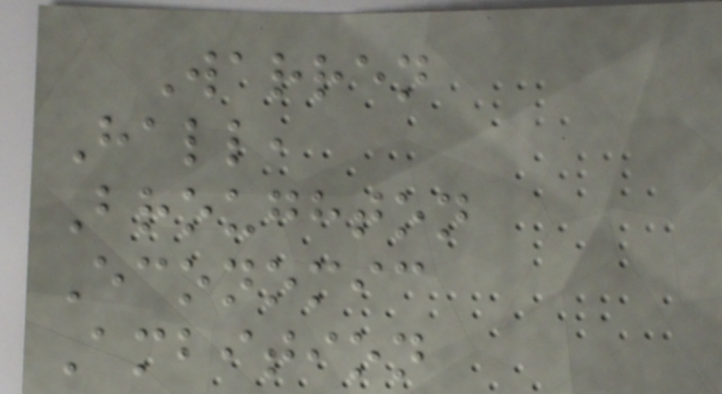Warren
Hall,
Broughton
Economic
Ambition
